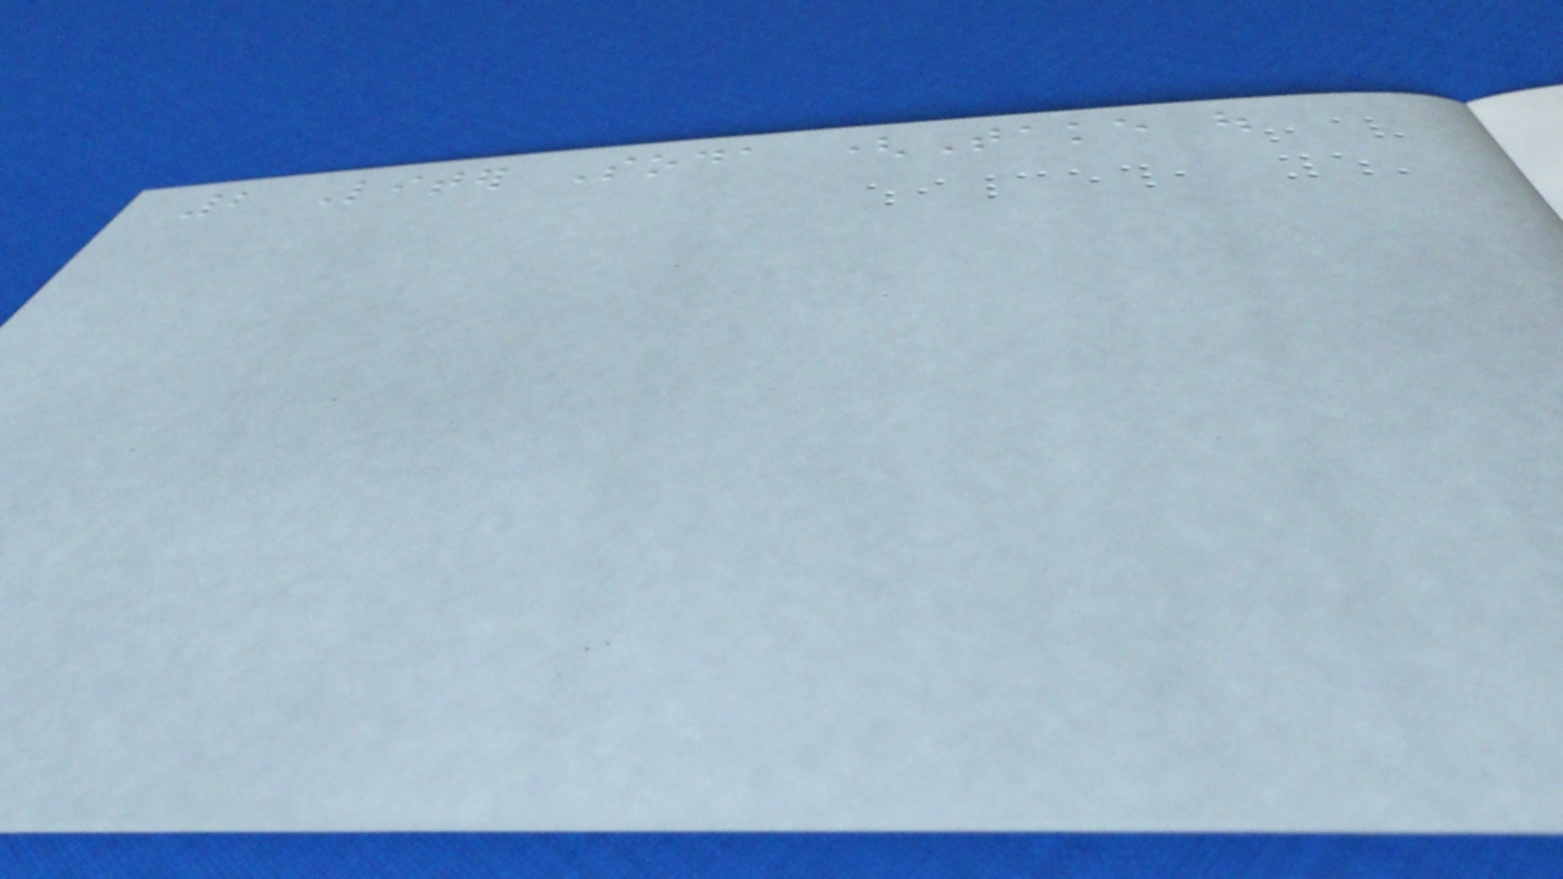2 Liter Soda (Take out
